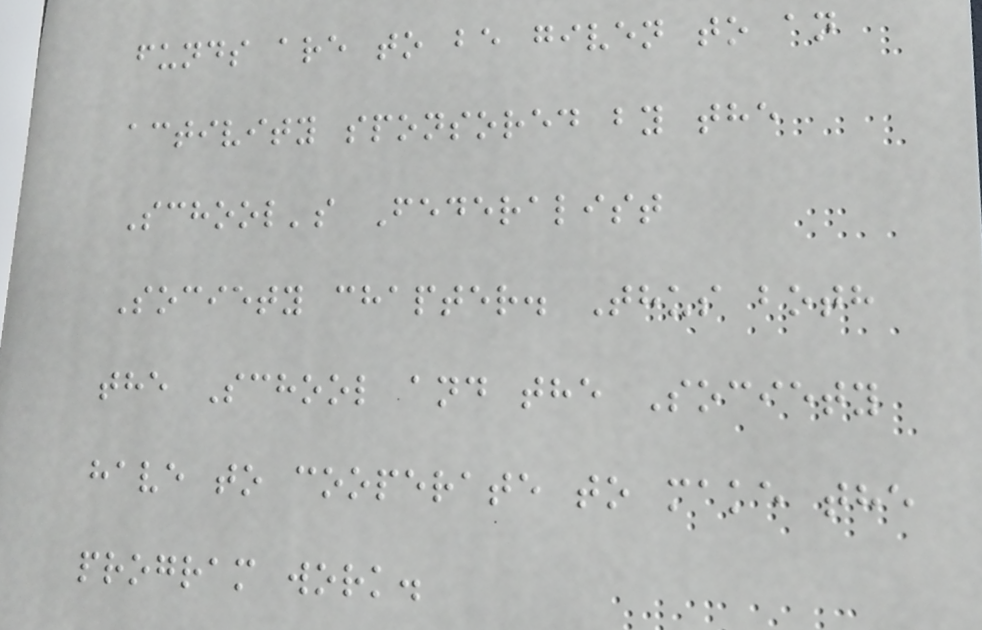funds are to be given to an
activity sponsored by the
School's Federalist
Society chapter. Thus both
the School and the Society
have to cooperate to make the
program work.
